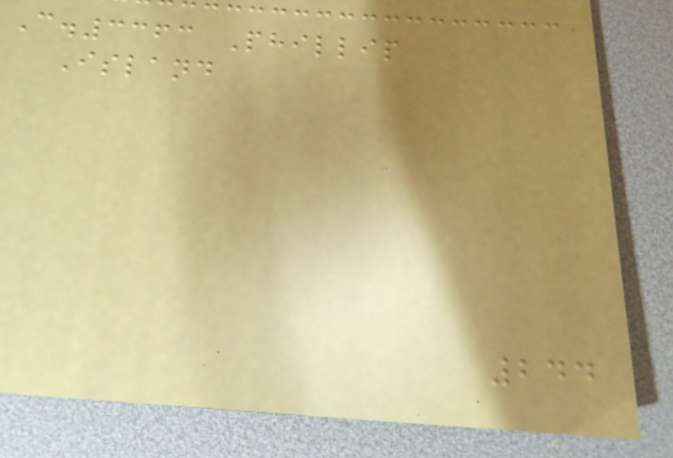C.3363 Phillip
Island
244
